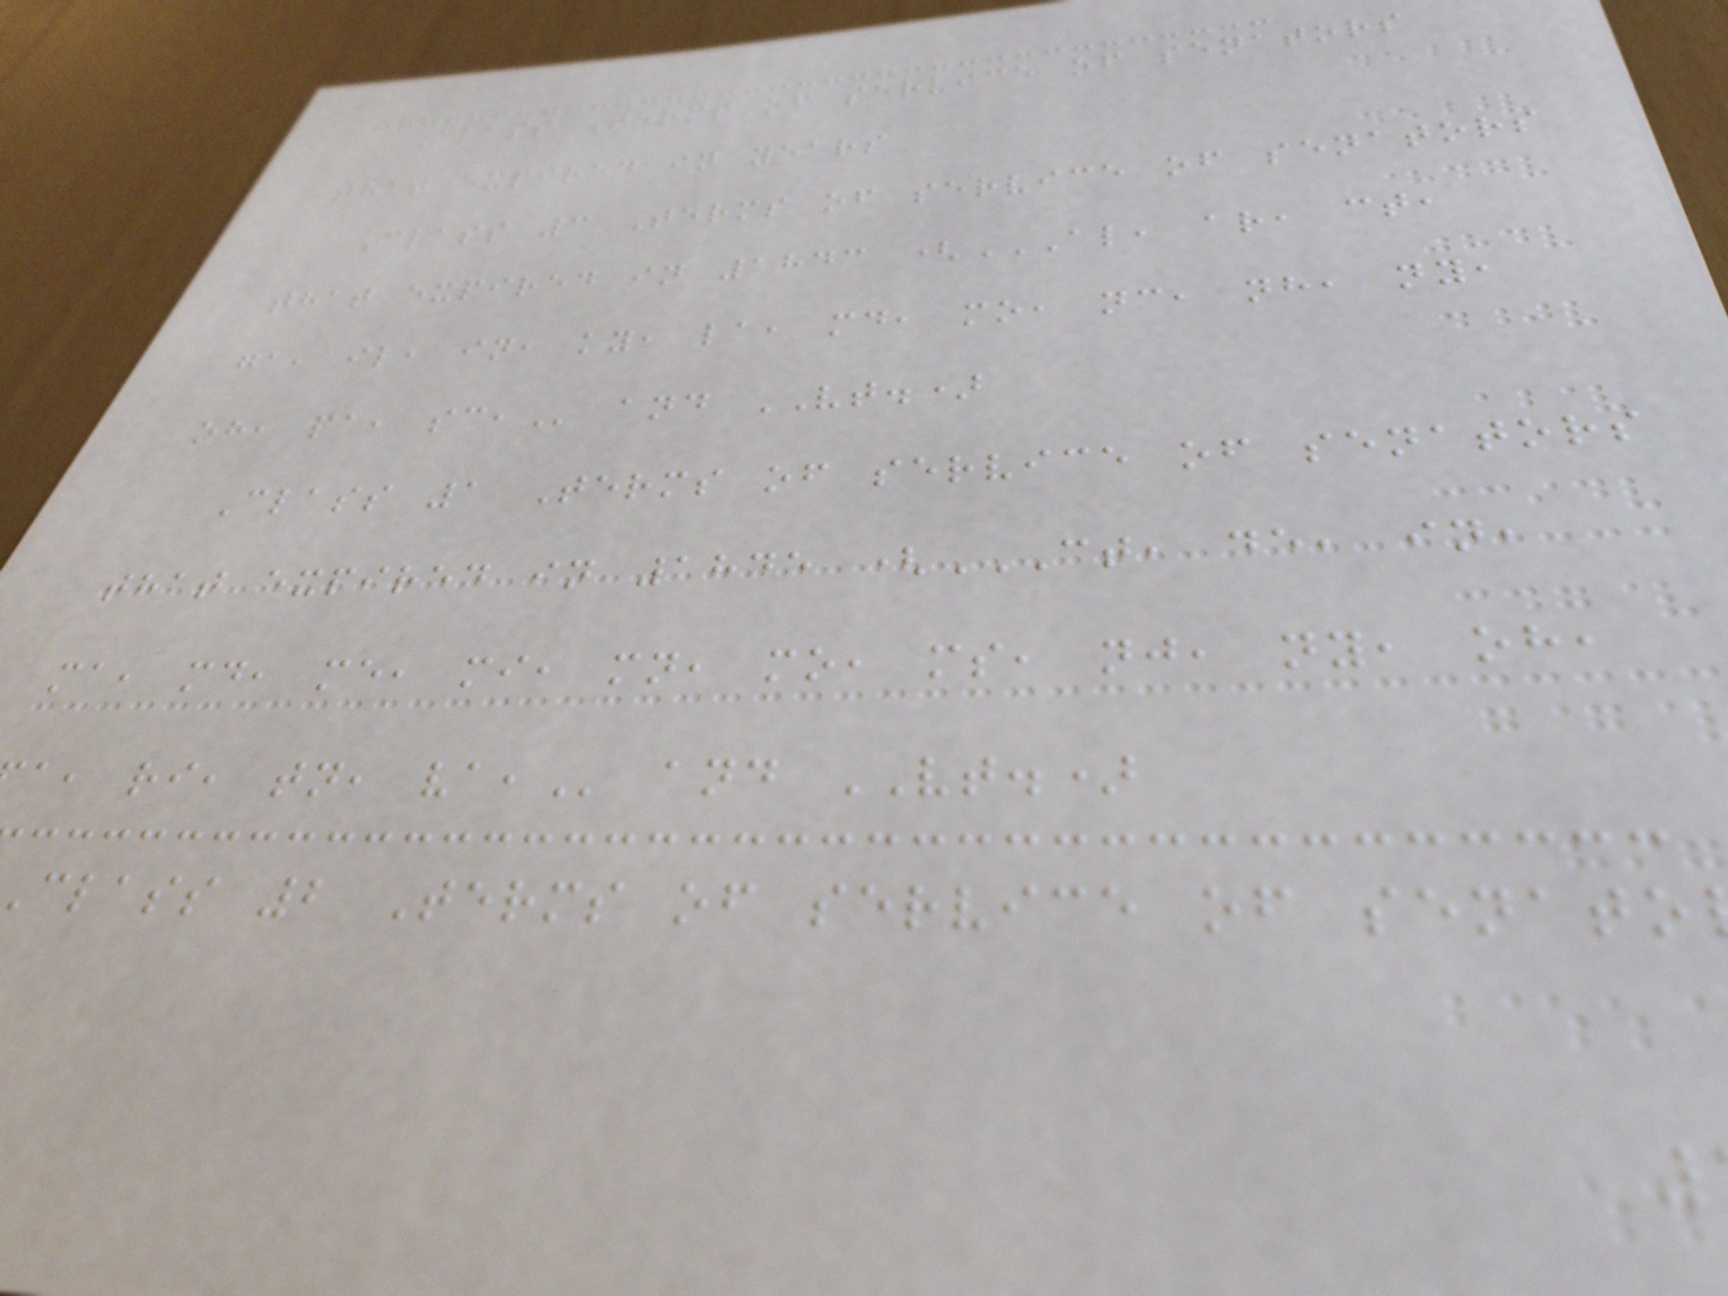Class Terms of service of senators
that expired in years
Class 3 Terms of service of senators
that expired in 1843 (AL, AR, CT,
ga, il, in, ky, la, md, mo, nc, nh, ny,
oh, pa,
Class 1 Terms of service of senators
that expired in 1845 (CT, DE, IN,
ma, md, me, mi, mn, mo, ms, nj, ny, oh,
a, ri, tn,
class 2 Terms of service of senato
